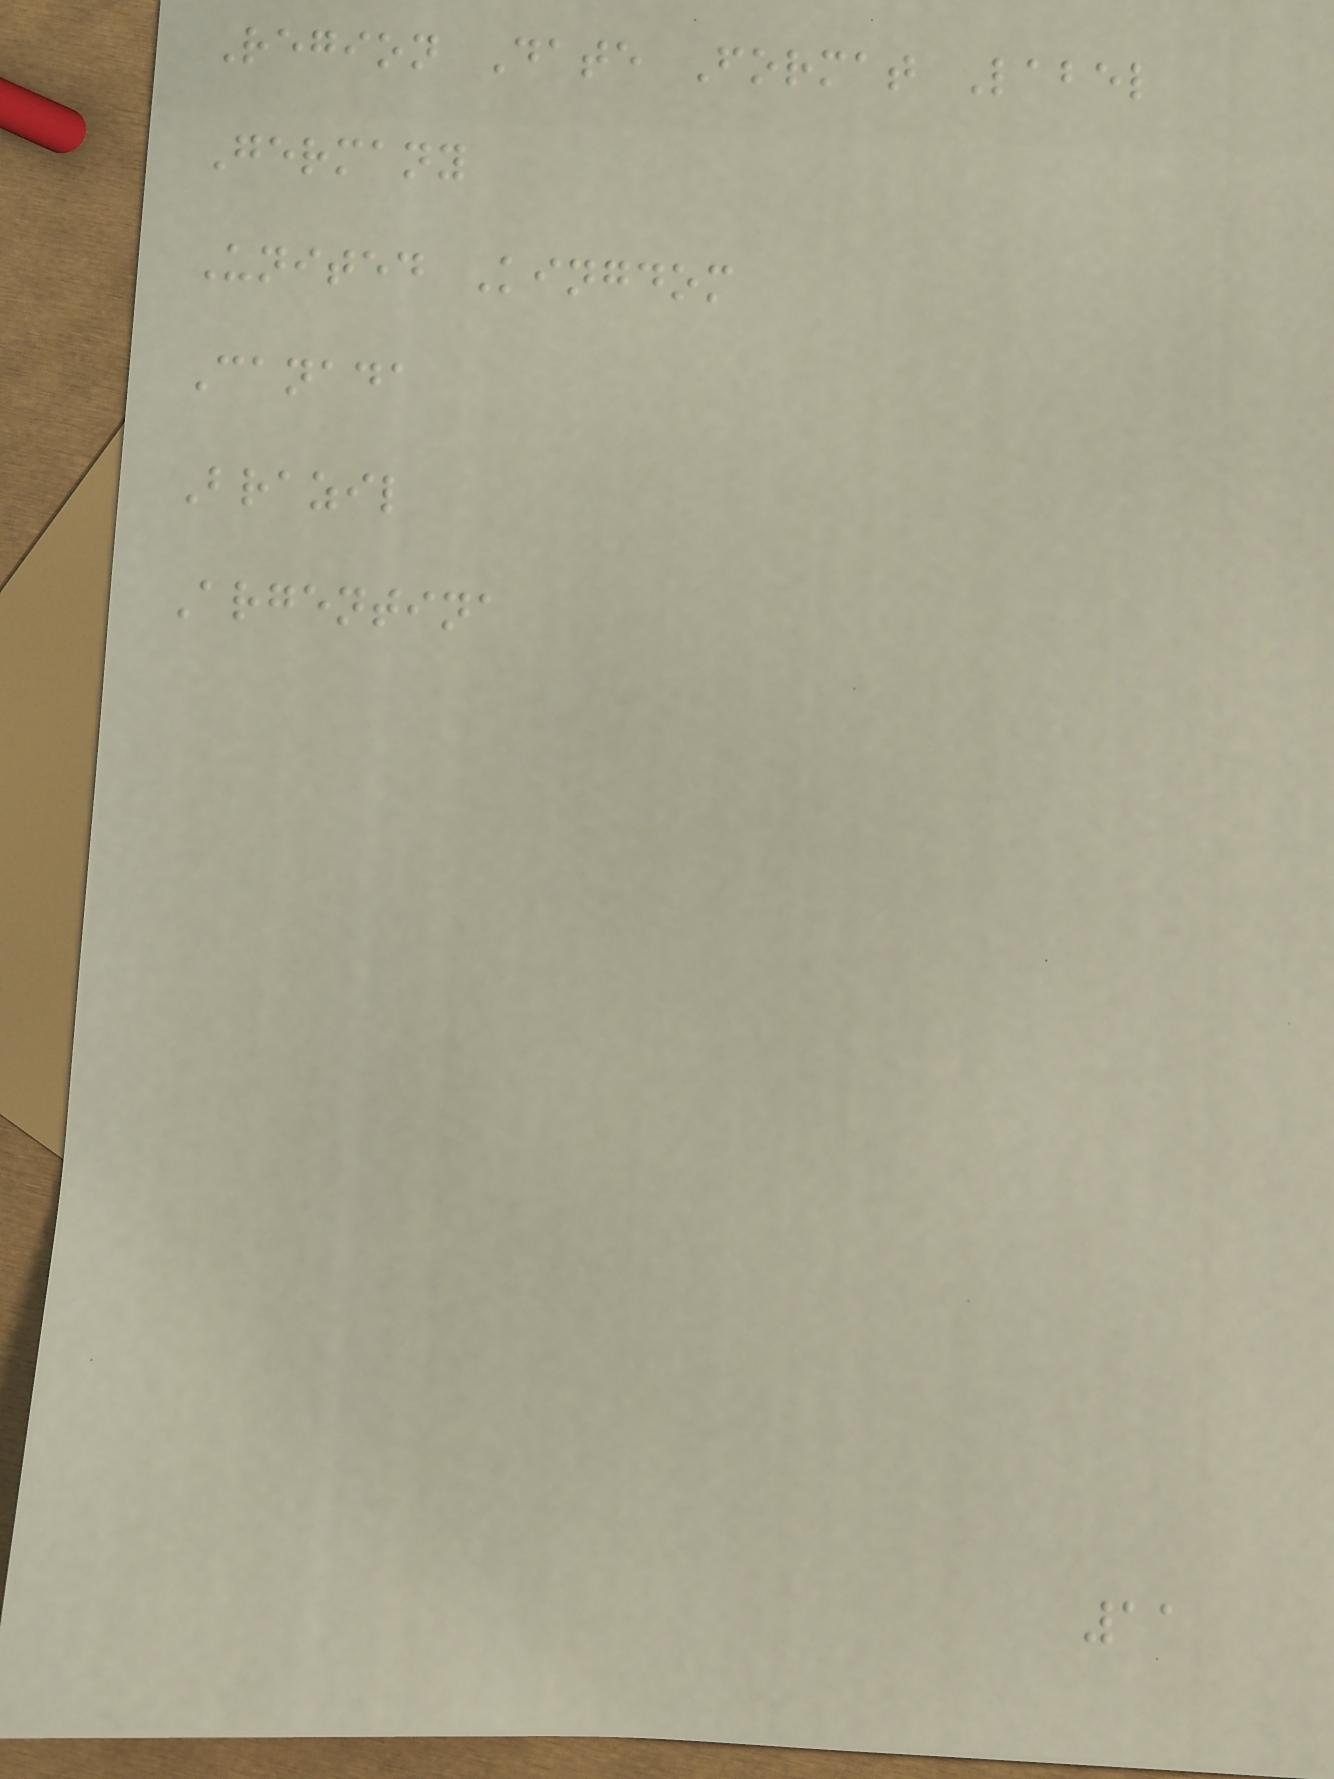Region Date Format Label
Germany
United Kingdom
Canada
Brazil
Argentina
11
